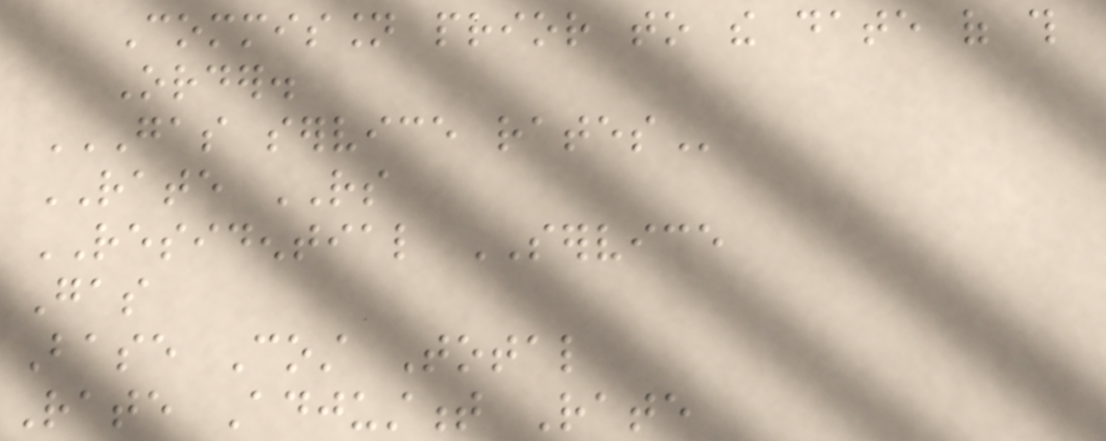Commission prior to the date of this
Order.
GAS SERVICE RATES
RATE RS
RESIDENTIAL SERVICE
Gas
Base Cost Total
Rate Adjustment Rate
